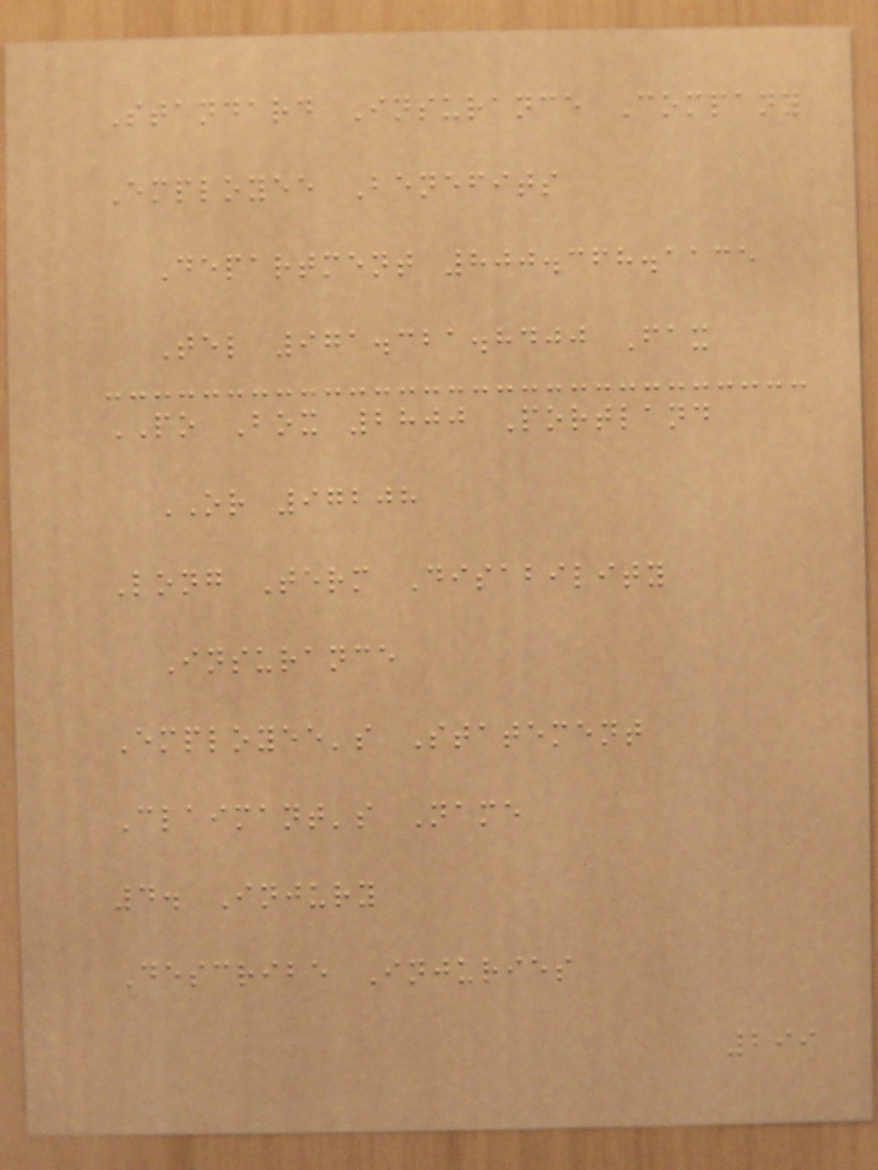Standard Insurance Company
Employee Benefits
Department 800.368.1135
Tel 971.321.8400 Fax
PO Box 2800 Portland
OR 97208
Long Term Disability
Insurance
Employee's Statement
Claimant's Name
4. Injury
Describe Injuries
299
